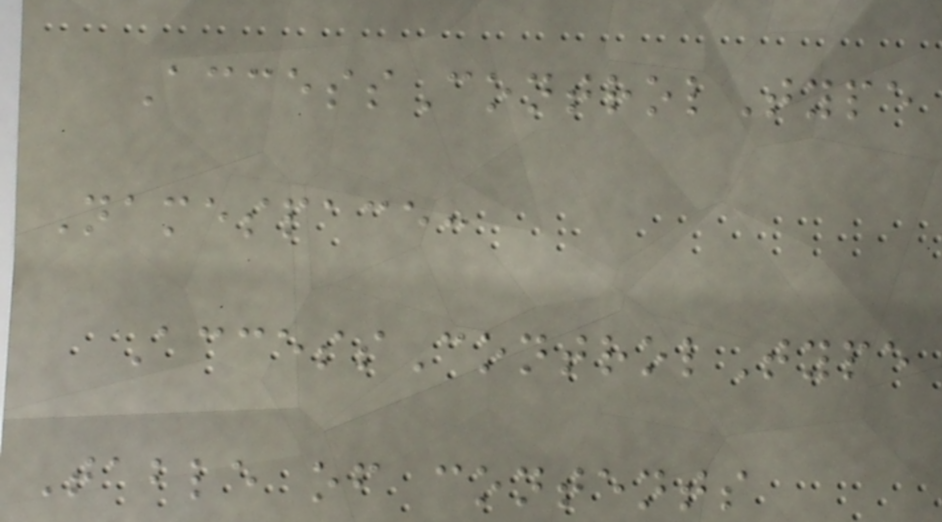AccessControlType
Namespace:
AccessControlType
Table of contents
